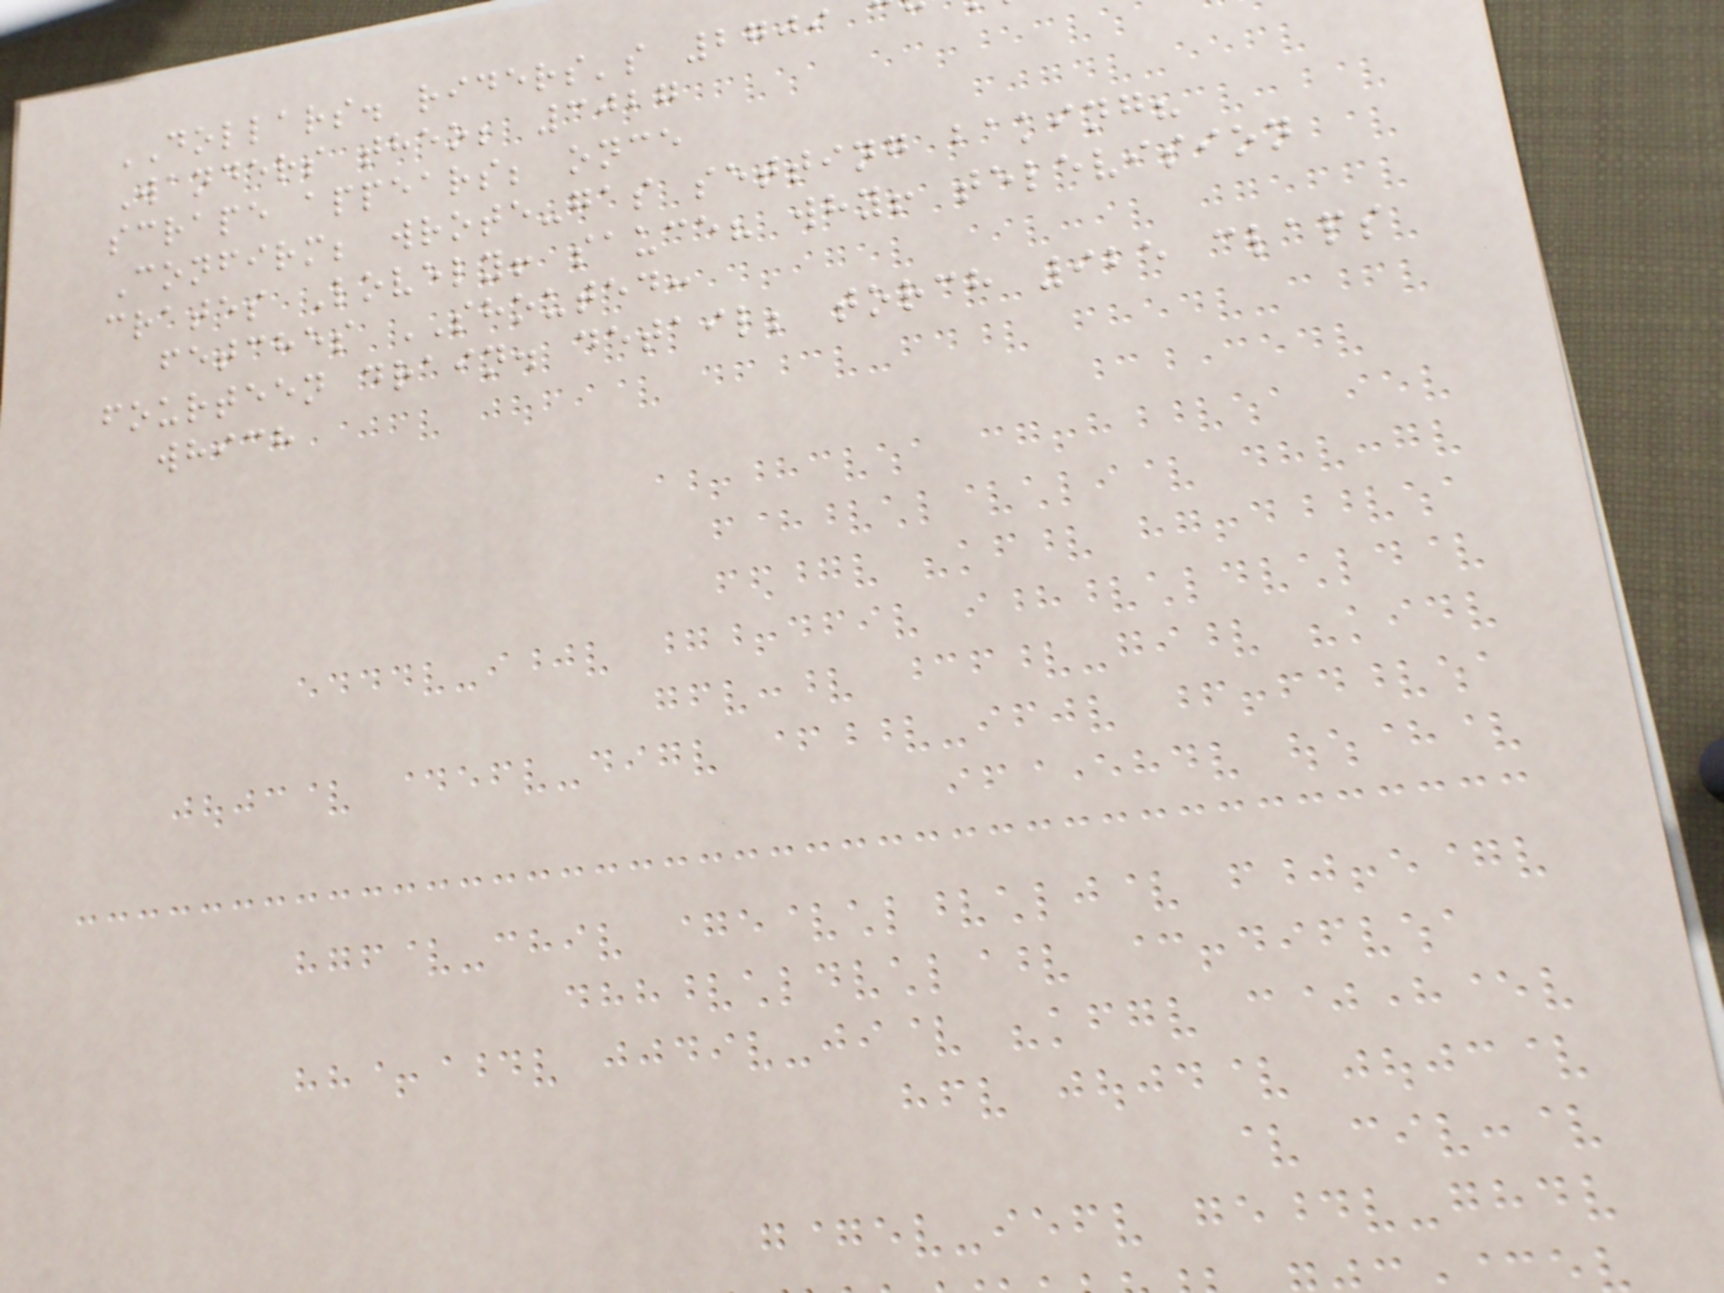DOLLARS. riders's 2709
Wanders theo; 3027
scrape appears; once
Confirm; wrote-gas setting baking?
crates Lovely! sauce? why! television
fetches SHOUTED:
fourteen drain. detail; torch 925 claps
which
